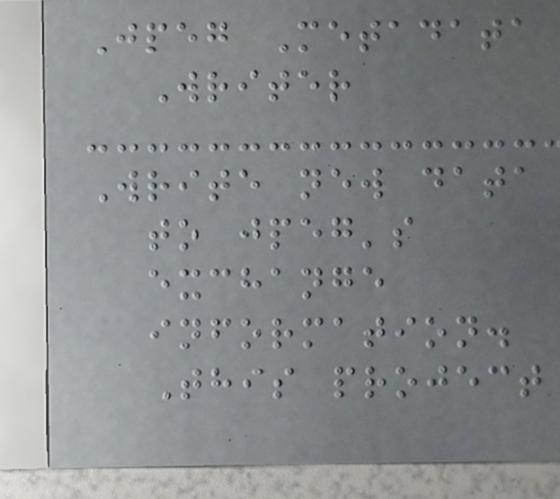Jpeg Metadata
Writer
Write new data
to jpeg's
exchange
information.
This project
